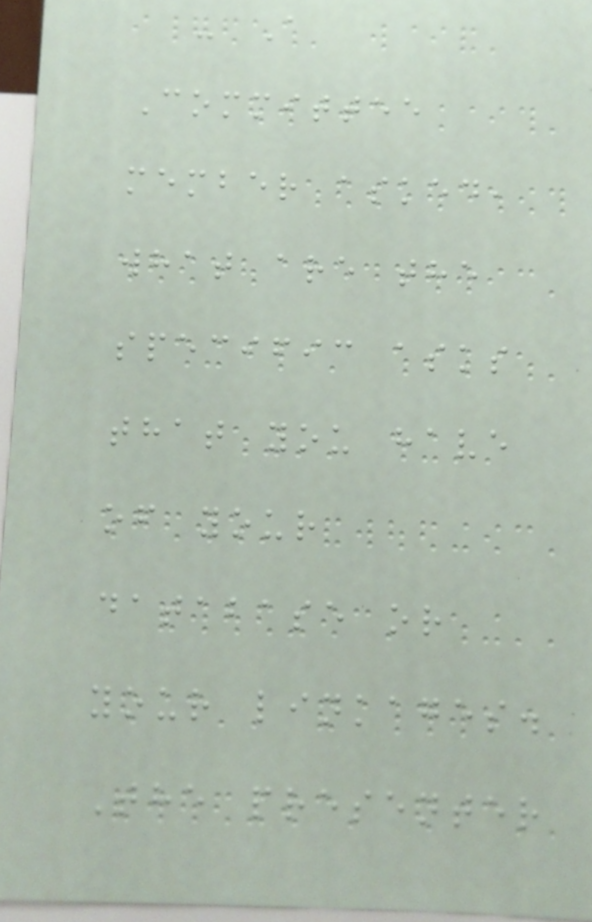- A
Committee
member asked,
what are the
specific asks
that you have
of your
database or
your linkages.
The presenter
